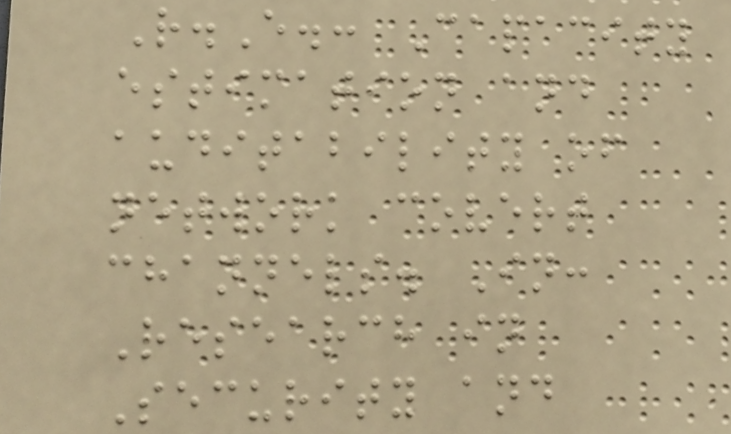R.E.: Capacity
estimation and
auditability of
network covert
channels. In:
Research in
Security and
